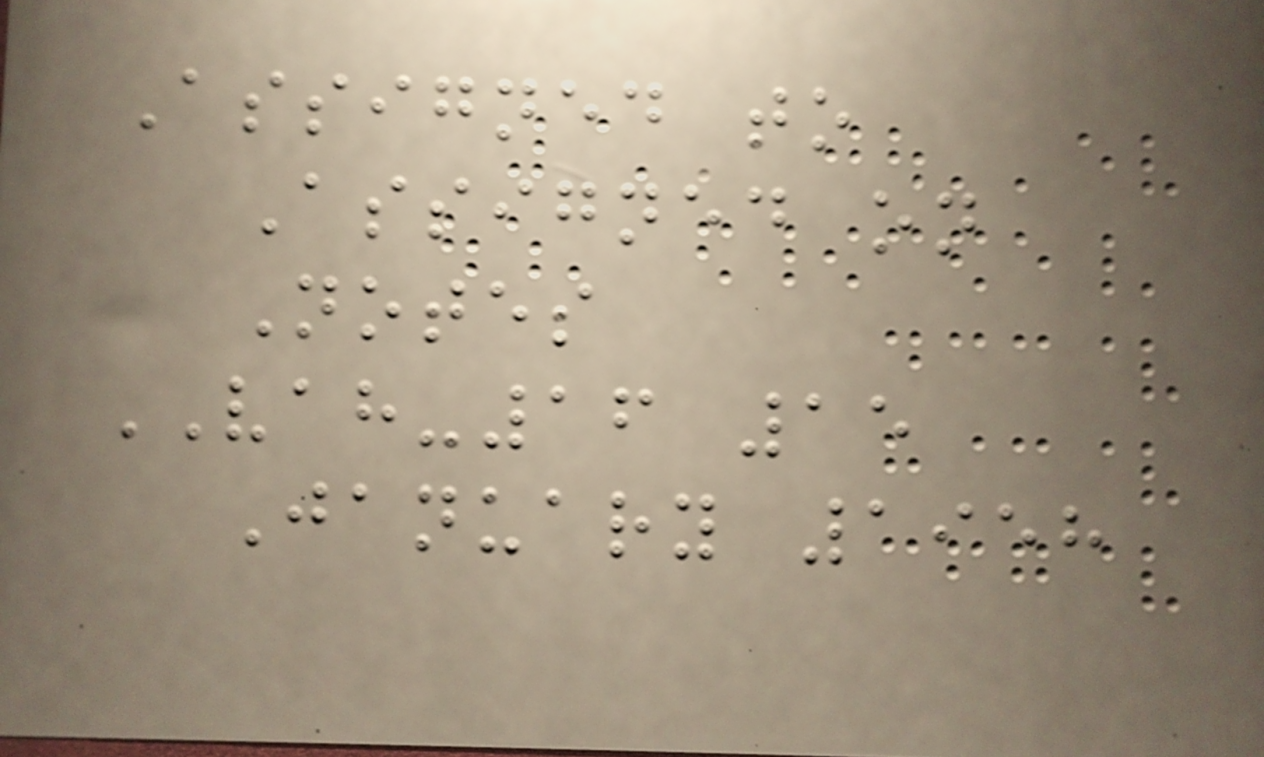Assigned to
Assigned on
Notes
VAH-16 15
January 1958
